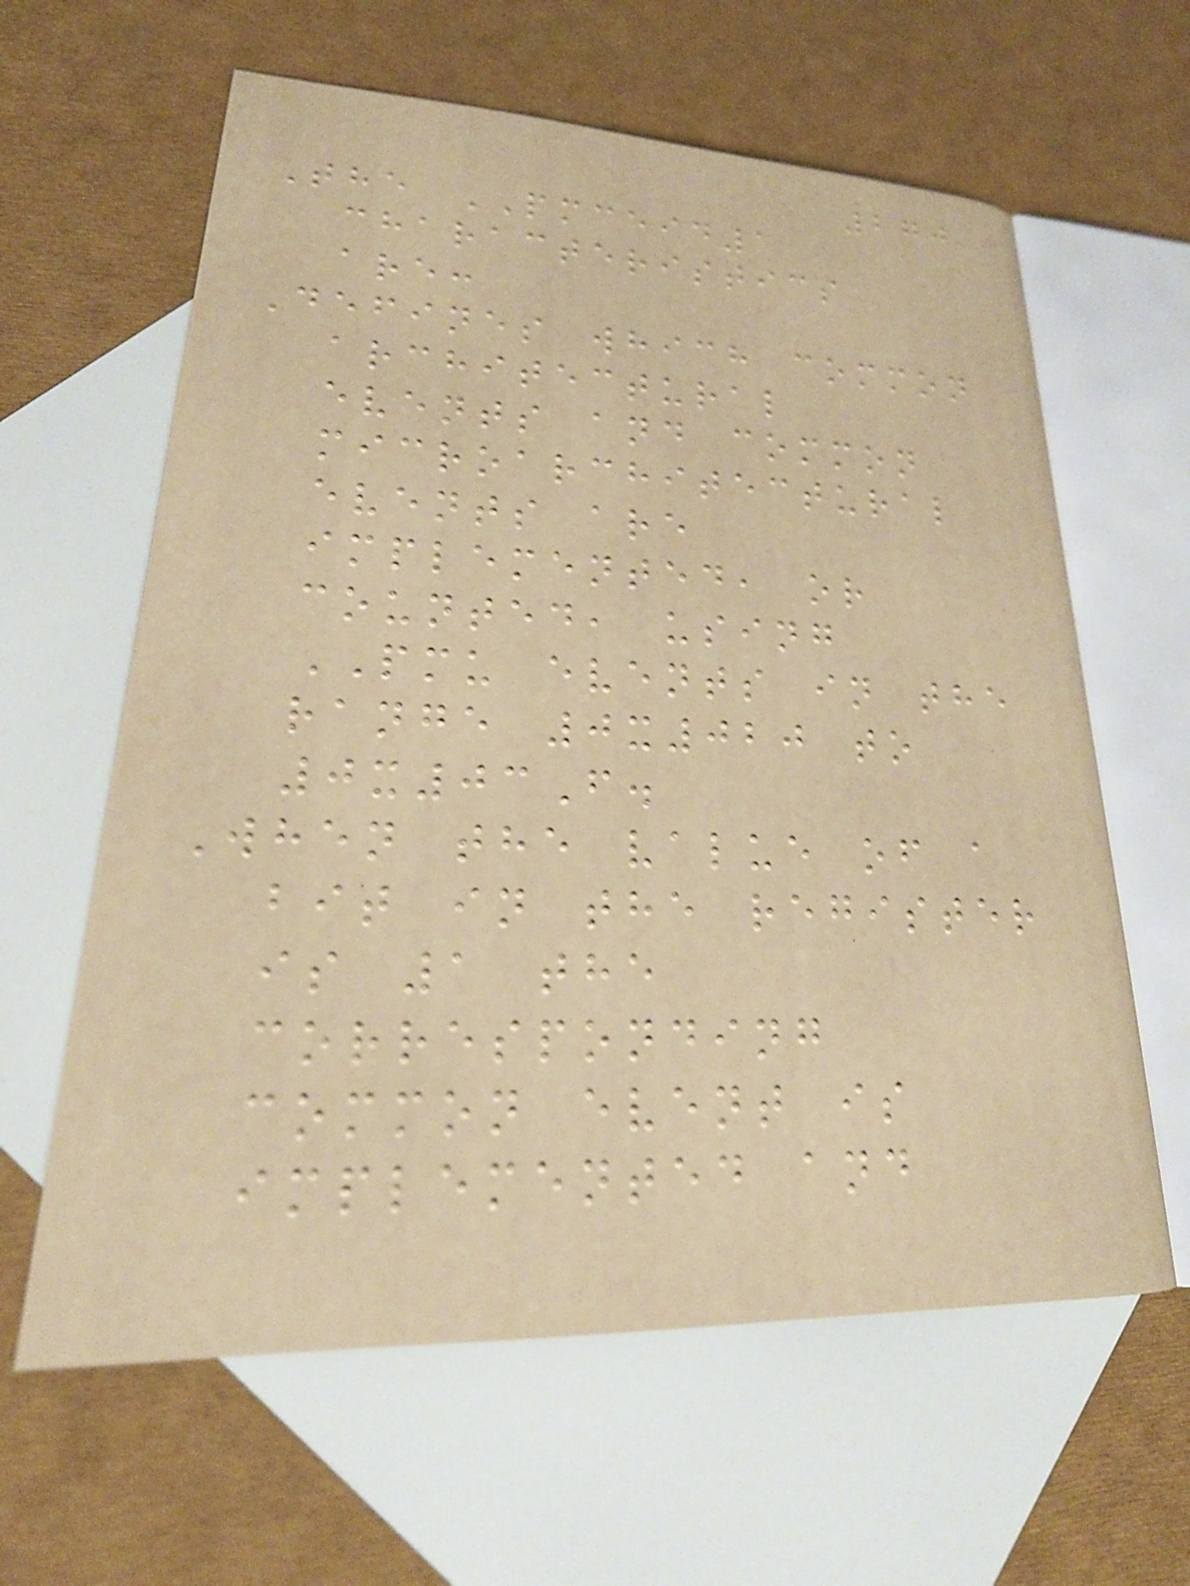270
The PMCEID1
characteristics
are:
Defines which common
architectural
events and common
microarchitectural
events are
implemented, or
counted, using
PMU events in the
range 0x020 to
0x03F.
When the value of a
bit in the register
is 1 the
corresponding
common event is
implemented and
